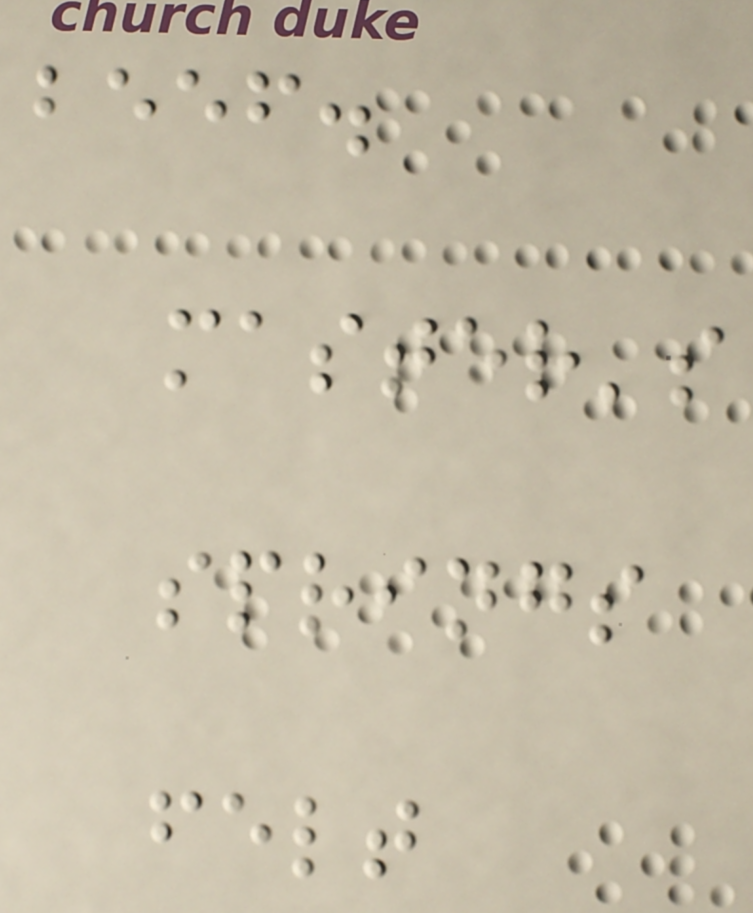beef.
master's
springs
felt
